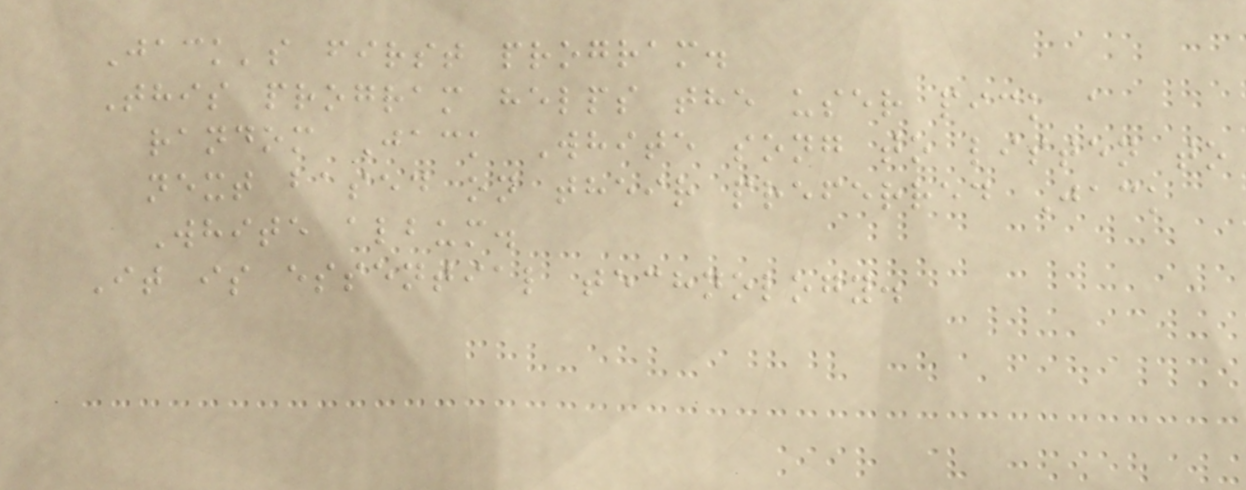Jack's first program.
This program helps the user pick a
random Jack White song to listen to
next based on their preferred Jack
White album.
It is essential technology.
